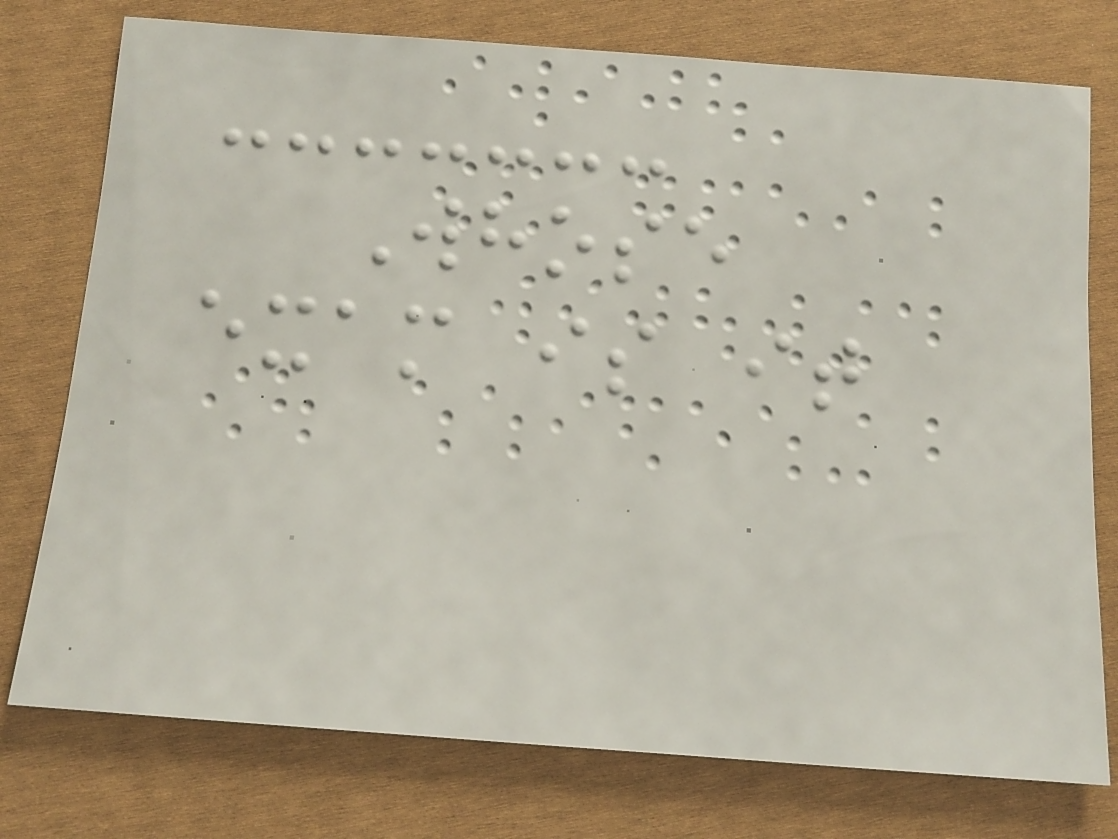Whose
exam is it
